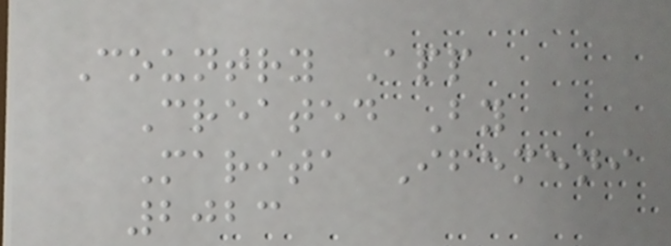Country App
Created By
Marita Ifemeni
2023
